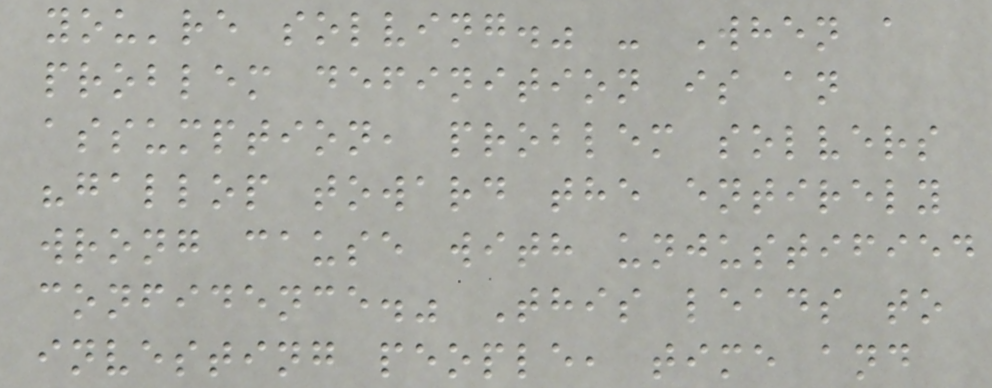you're solving." - When a
problem definition is an
assumption, problem solvers
"gallop toward the entirely
wrong cause with unjustified
confidence." This leads to
investing people, time and
